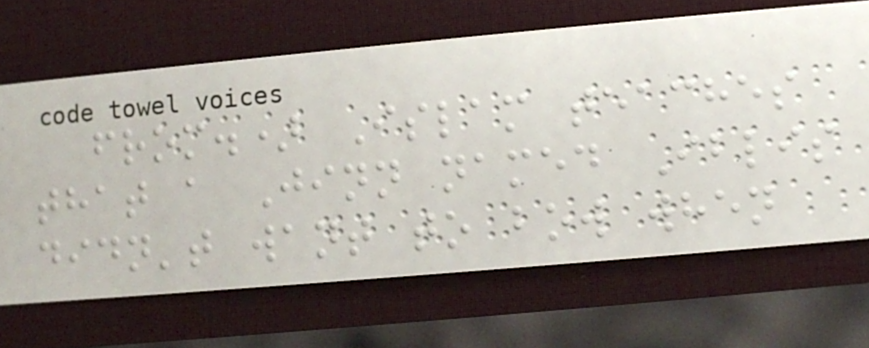from.) Islam teaches
that a Jinn named Iblis
didn't want to bow when
